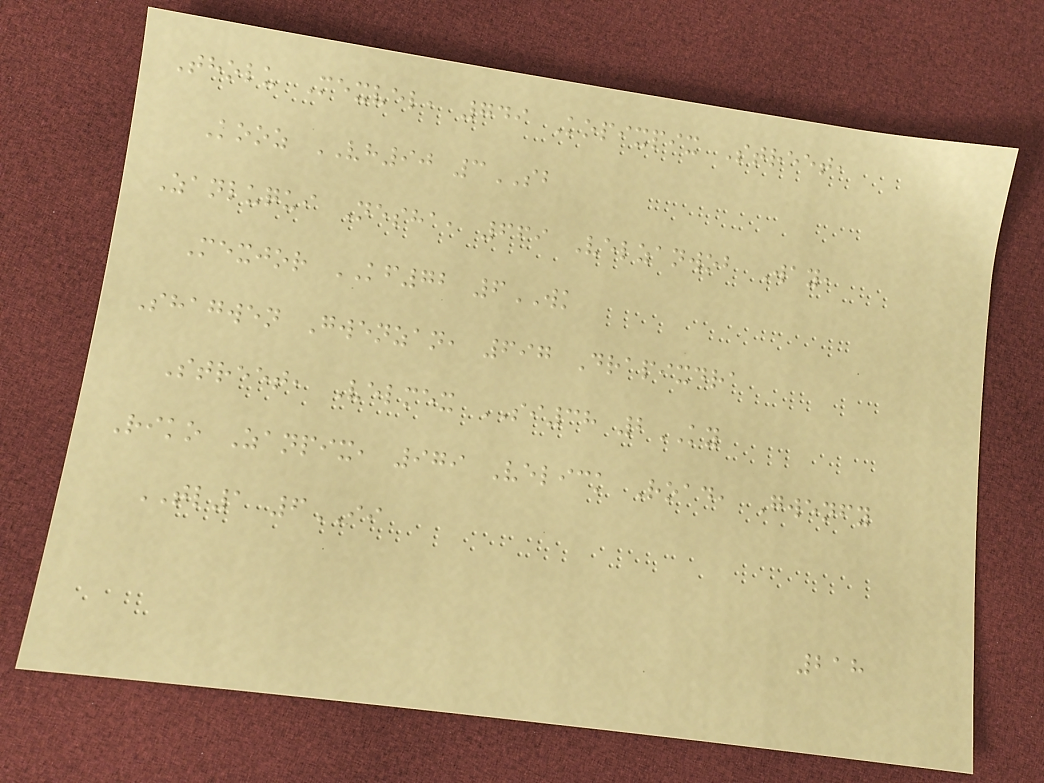Tholu Mexvel, 749 Kopixpix Street,
Kooz VH90 3SB
Zanluqui Nesha, 669 Velzanwob Way,
Mexjor KF72 6WK
Shagwen Gwenzan, 697 Drapixdra
Street, Velmex SI38 2KY
Riko Zanpix, 979 Velick Road, Gwenfy
TL1 6II
218
